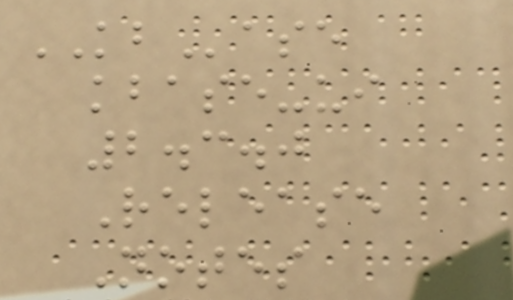KBase
kbase-ui
2.3.0
Release
Notes
